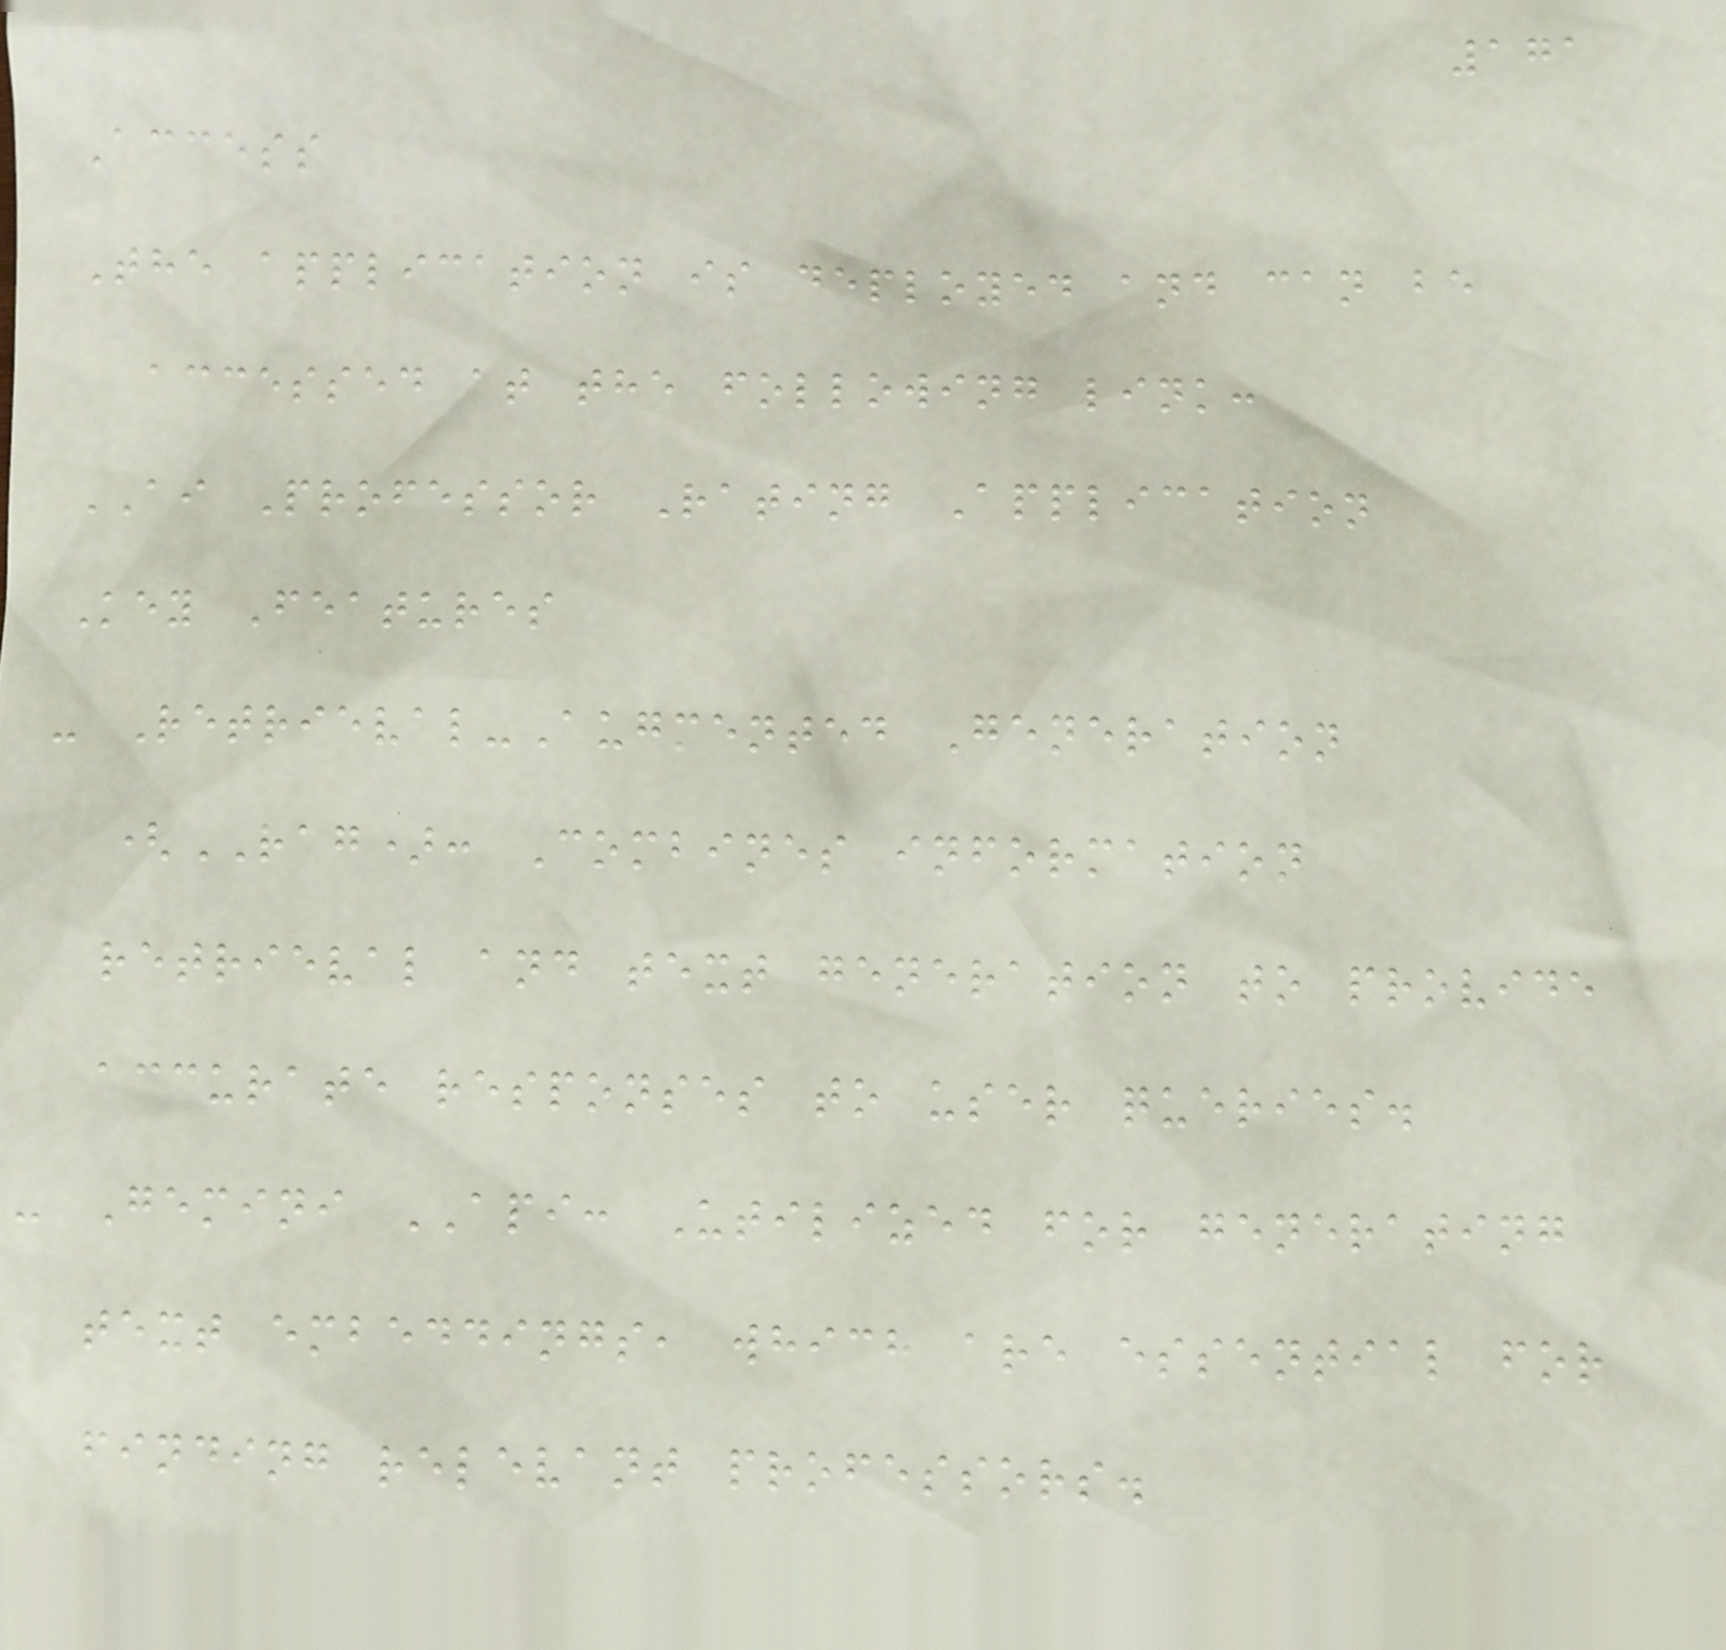171
Access
The application is deployed and can be
accessed at the following link:
AI Professor Rating Application
Key Features
- Retrieval-Augmented Generation
(RAG): Combines information
retrieval and text generation to provide
accurate responses to user queries.
- Gemini API: Utilized for generating
text embeddings, which are essential for
finding relevant professors.
